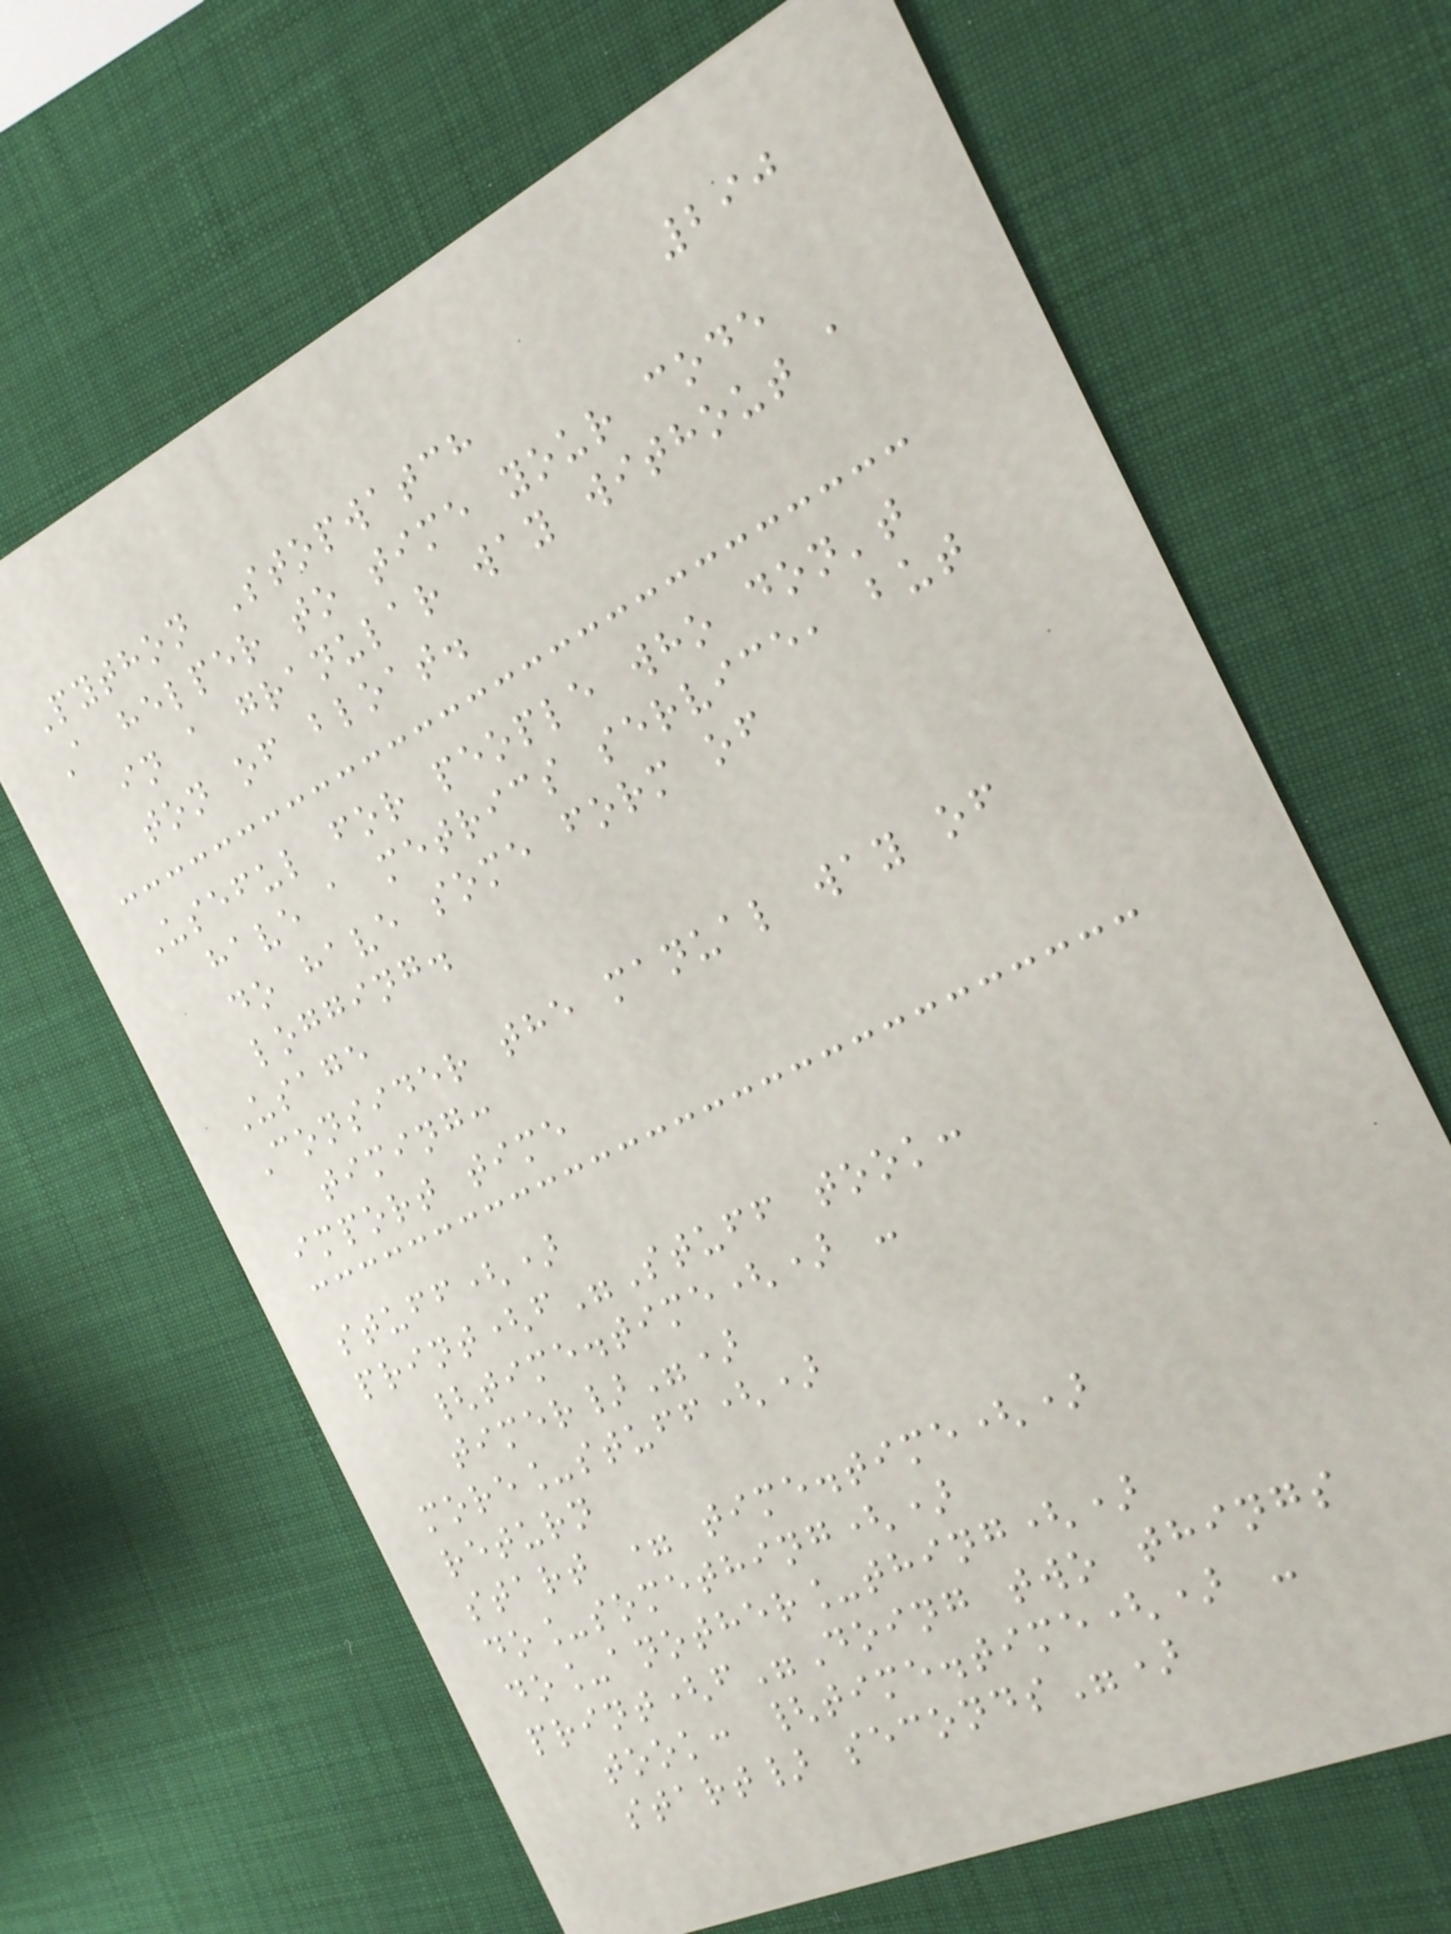290
Python Stopwatch
A helper to time your code
in a granular way without a
ton of bloat.
Useful for people who don't
have a metrics service, but
do have some form of
logging.
Usage
Consider the manual way of
timing:
import time
stuff()
print(f"Stuff took:
{time.time() -
timer}")
more_stuff()
return
start = time.time()
do_something()
do_another_thing()
print(f"Doing two things
took: {time.time() -
start} seconds")
